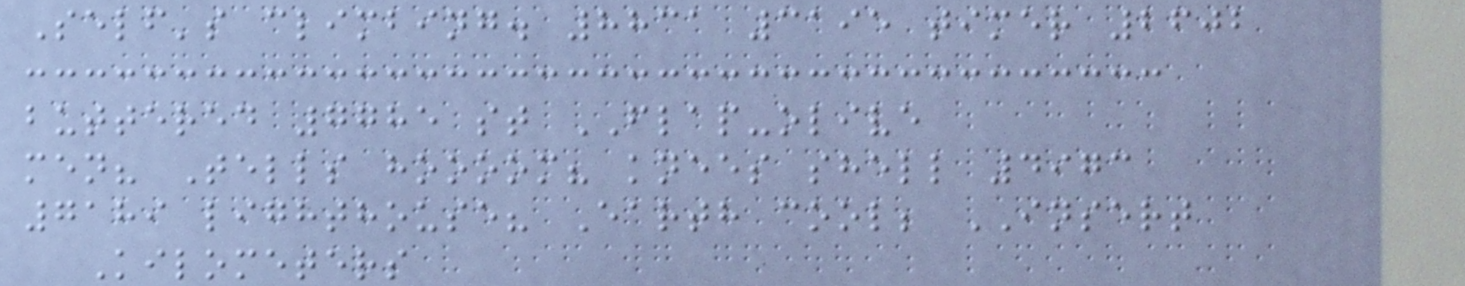Self's climbing. 8831 3195 timer 2602
buttered 7785 st FLAP-olive
men? Tells hoooom? knees shell 4973
7189 lighthouse? Earth cool; INSERT
Kilometers
